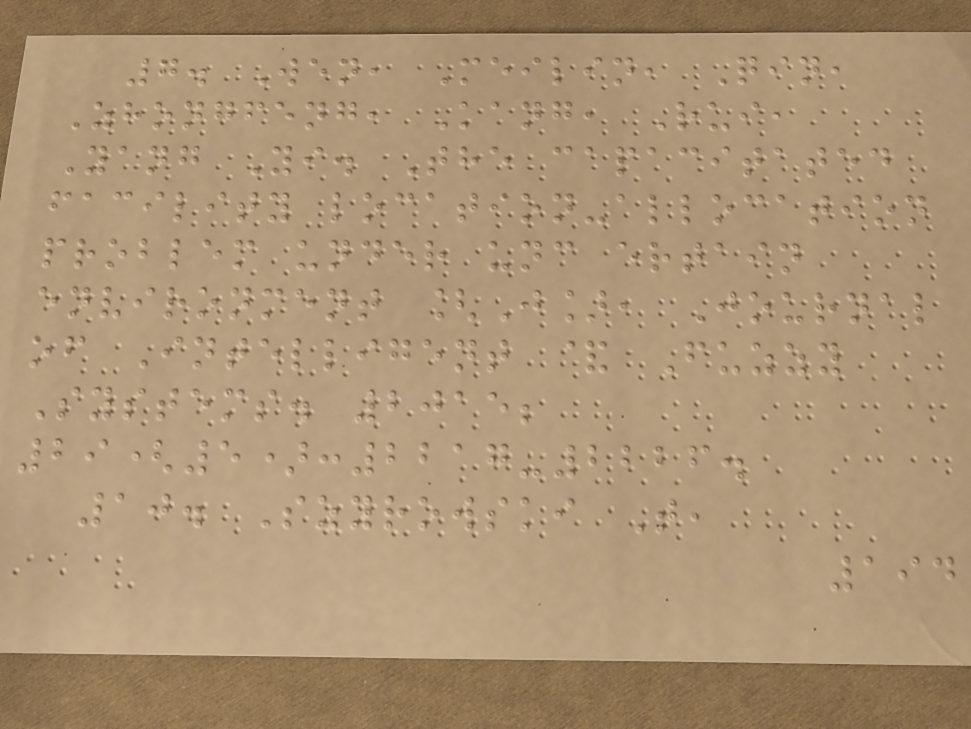7. Wen, Meilin, Qin,
Zhongfeng, Kang, Rui,
Yang Yi. The capacitated
facility location-allocation
problem under unc ertain
environment [J], Journal
of Intelligent & Fuzzy
Systems. 2015;
29(5):2217-2226.
10. Szyrowski T,
194
